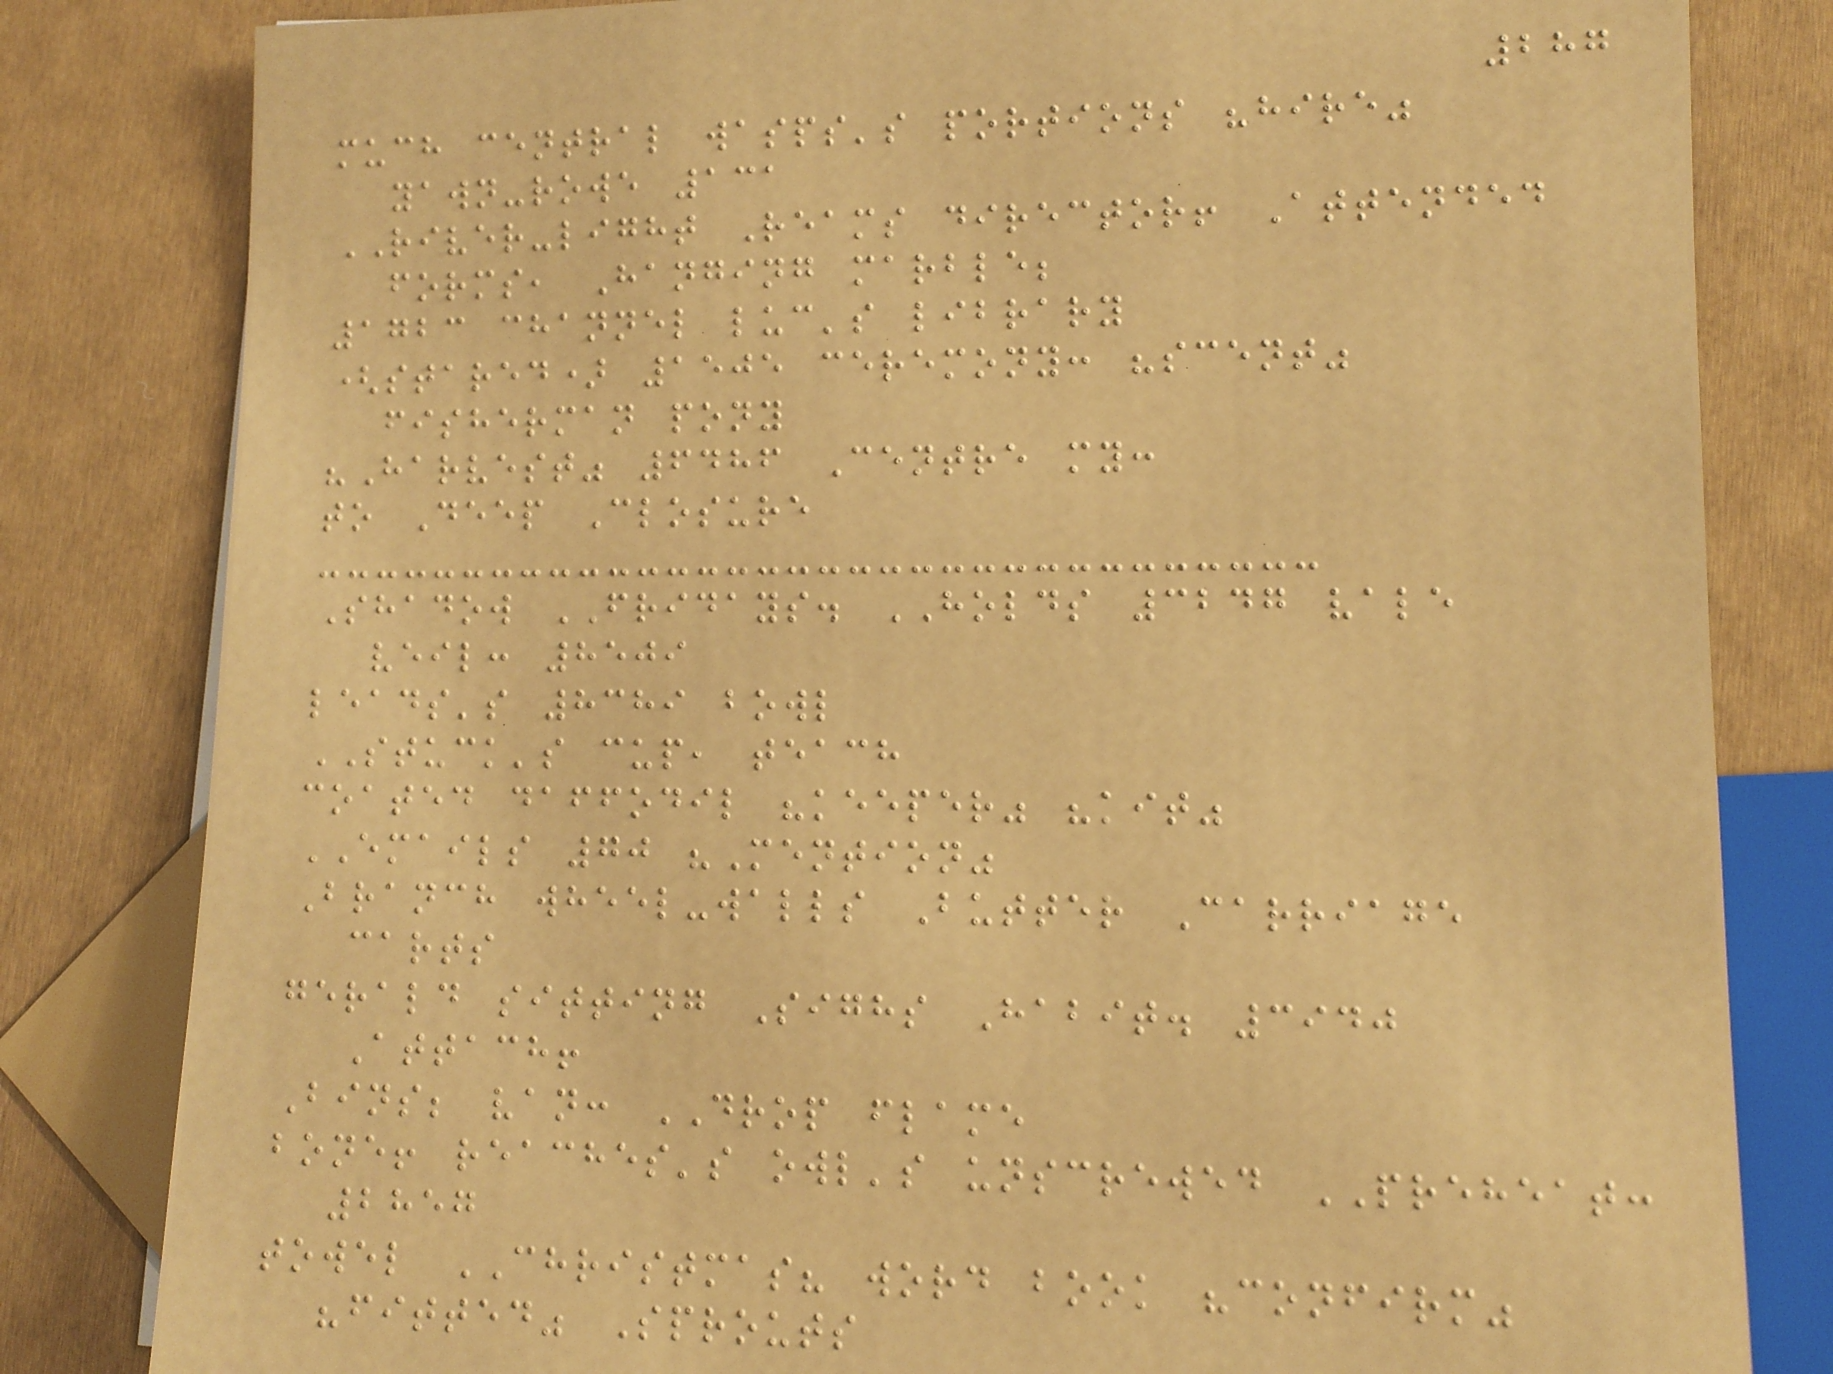287
much central wasps's portions "hire"
yawn-rowe 131
RIVER-light Reams director! Attended
forms, Hanging marble;
1723 channel luc's library
(stared) 1505 ceremony: "scent"
fisherman pony
"Harvest" 6486 Centre my:
to Deep Closure
Shadow FRIDAYS. HOLDS 3247 vale
veil: 8509
leads's 8389 bowl
STUCK's cup, teach
coated daffodil "keeper" "kit"
EMAILS 70 "Mention"
Branch wheel-walls Butter Carriage
carts
gerald sitting Sighs Habit. 3940
Attach!
Bins; van: DROP flame
bone! reaches's owl's unscrewed PREHEAT:
2857
towel CHRISTMAS? word book "confirm"
"fitted" Sprouts
